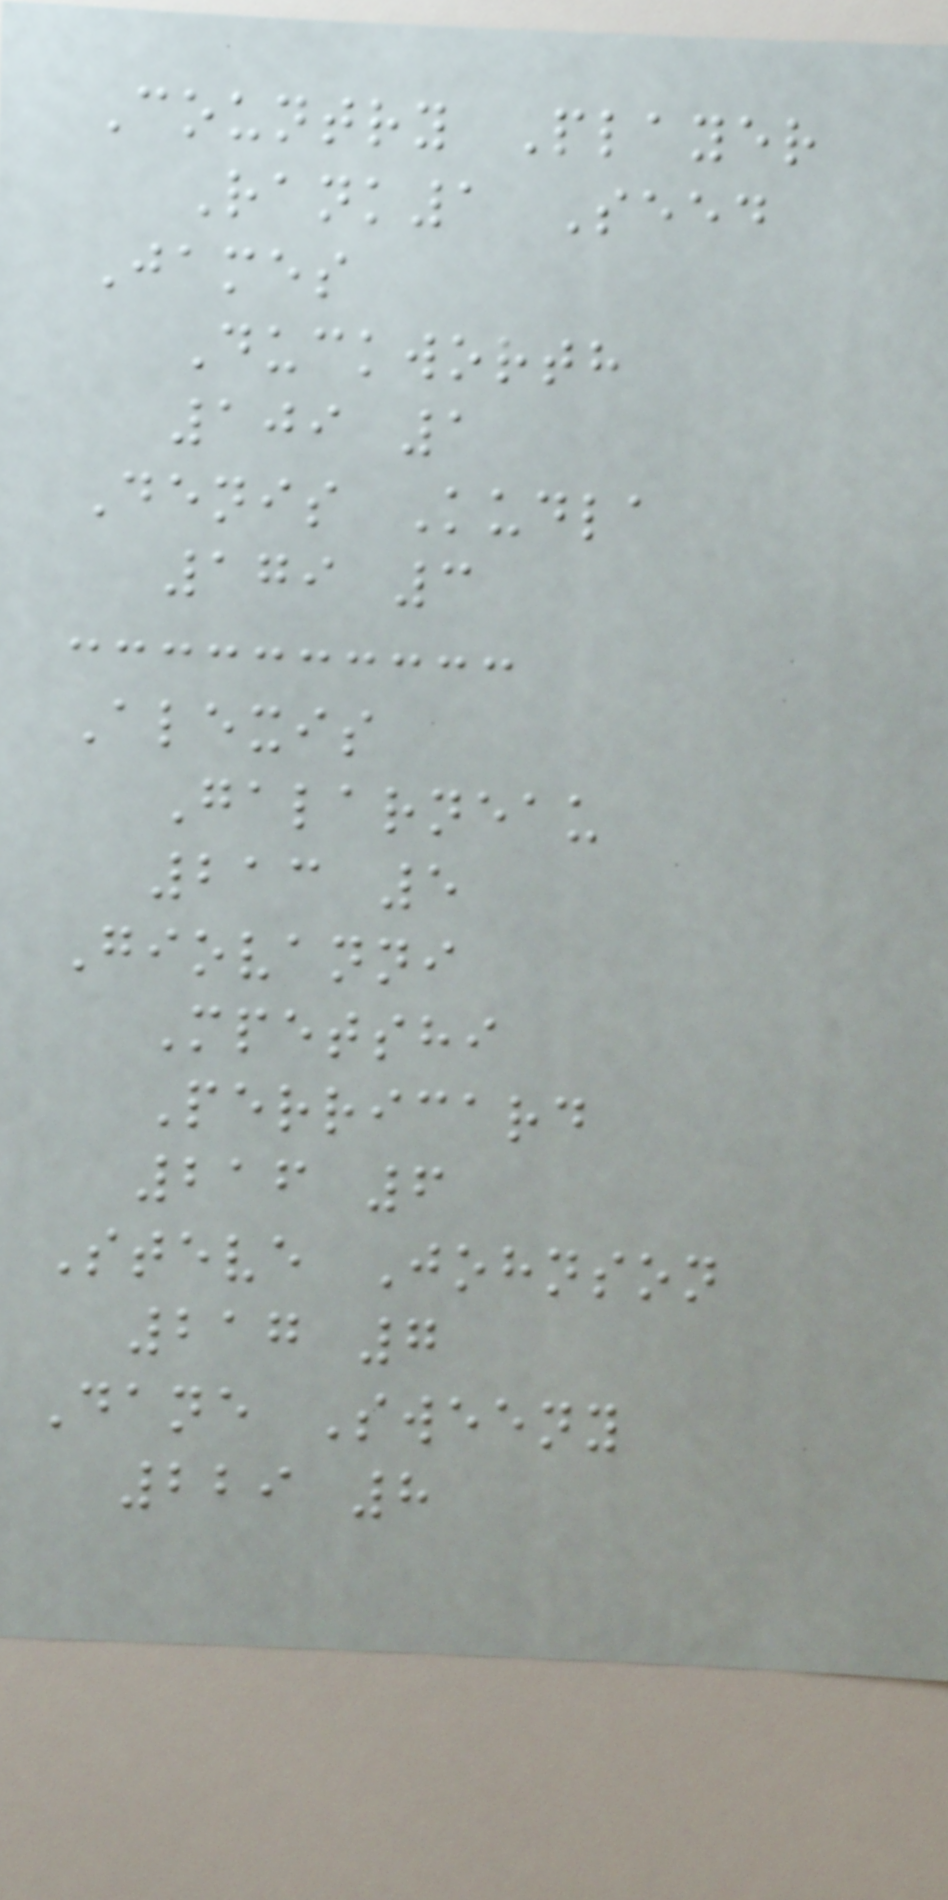Country Player
Rank1 Seed
James
Duckworth
109 1
Denis Kudla
179 3
Alexis
Galarneau
213 5
Giovanni
Mpetshi
Perricard
216 6
Steve Johnson
217 7
Dane Sweeny
229 8
